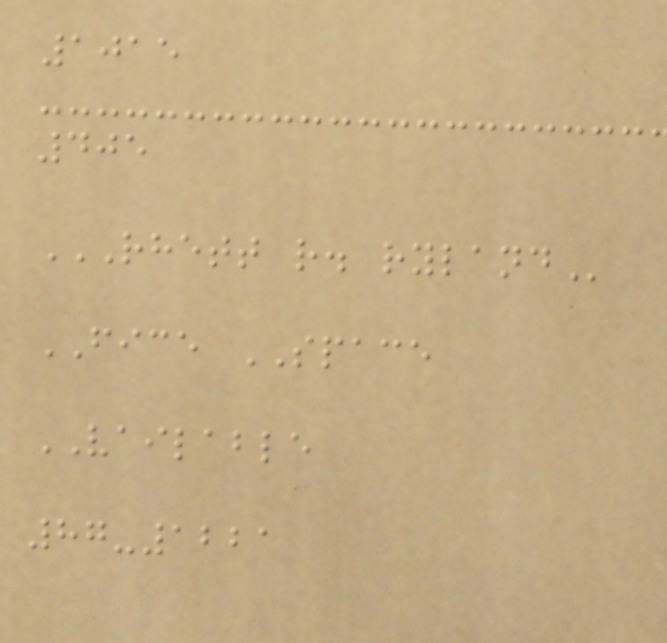1015
405
RHETT R. RYLAND
FICE SPACE
VAILABLE
87-1221
